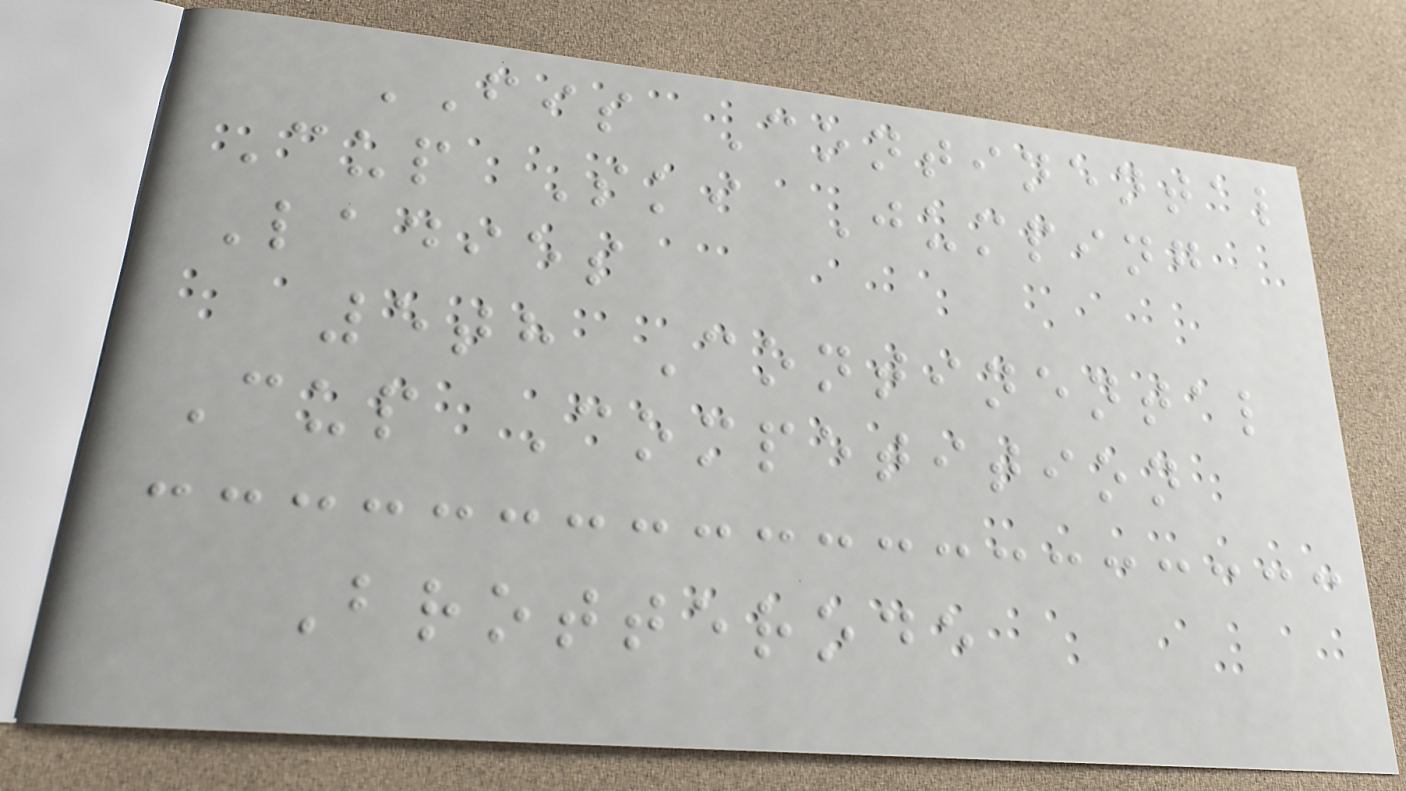FIS Continental
Cup Ski Jumping
Ladies
5th Continental
Cup Competition
Brotterode
